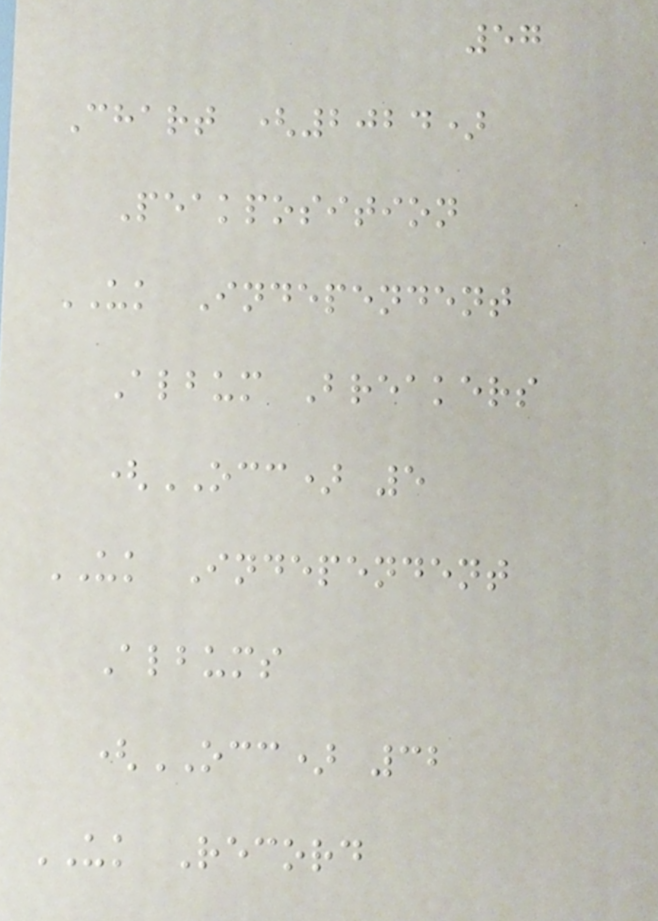57
Chart (2024)
Peakposition
UK Independent
Album Breakers
(OCC) 5
UK Independent
Albums
(OCC) 32
UK Record
